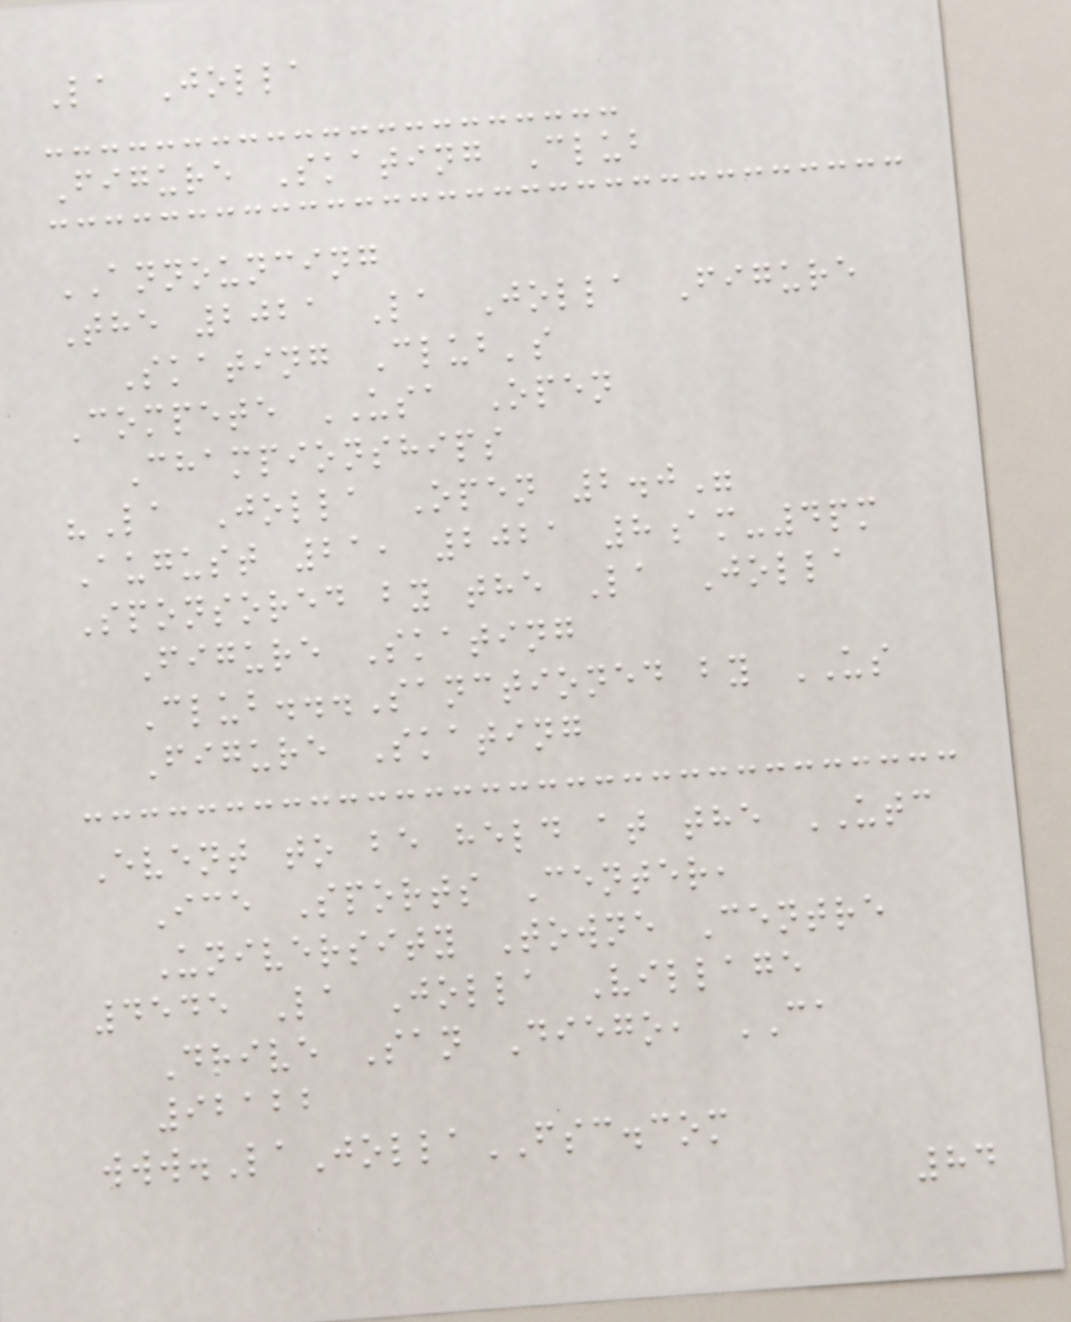La Jolla
Figure Skating Club
ANNOUNCING
The 2021 La Jolla Figure
Skating Club's
Compete USA Open
Championships
"La Jolla Open 2.0"
August 21, 2021 8am-4pm
Sponsored by the La Jolla
Figure Skating
Club...Sanctioned by US
Figure Skating
Event to be held at the UTC
Ice Sports Center,
University Towne Centre
4545 La Jolla Village
Drive San Diego, CA
92122
www.LaJollaFSC.com
84
